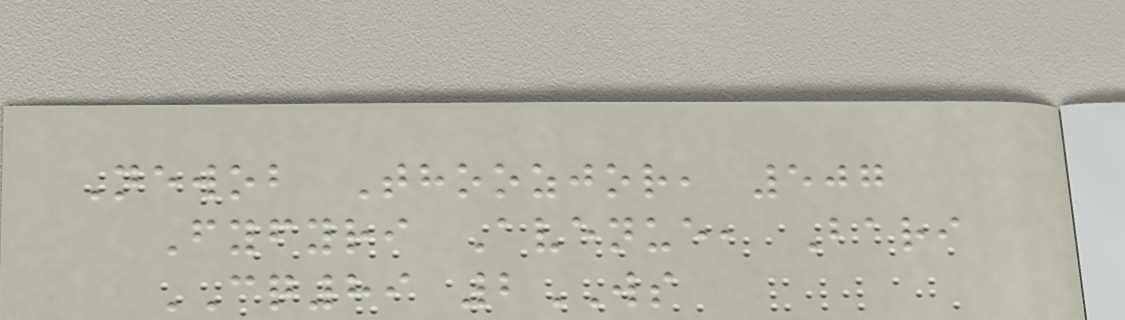Newob Thoozjor, 507
Fyfyri Avenue, Bari
CQ89 2WS
